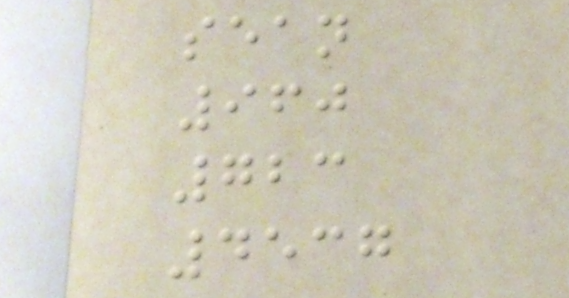sean
960
723
4537
